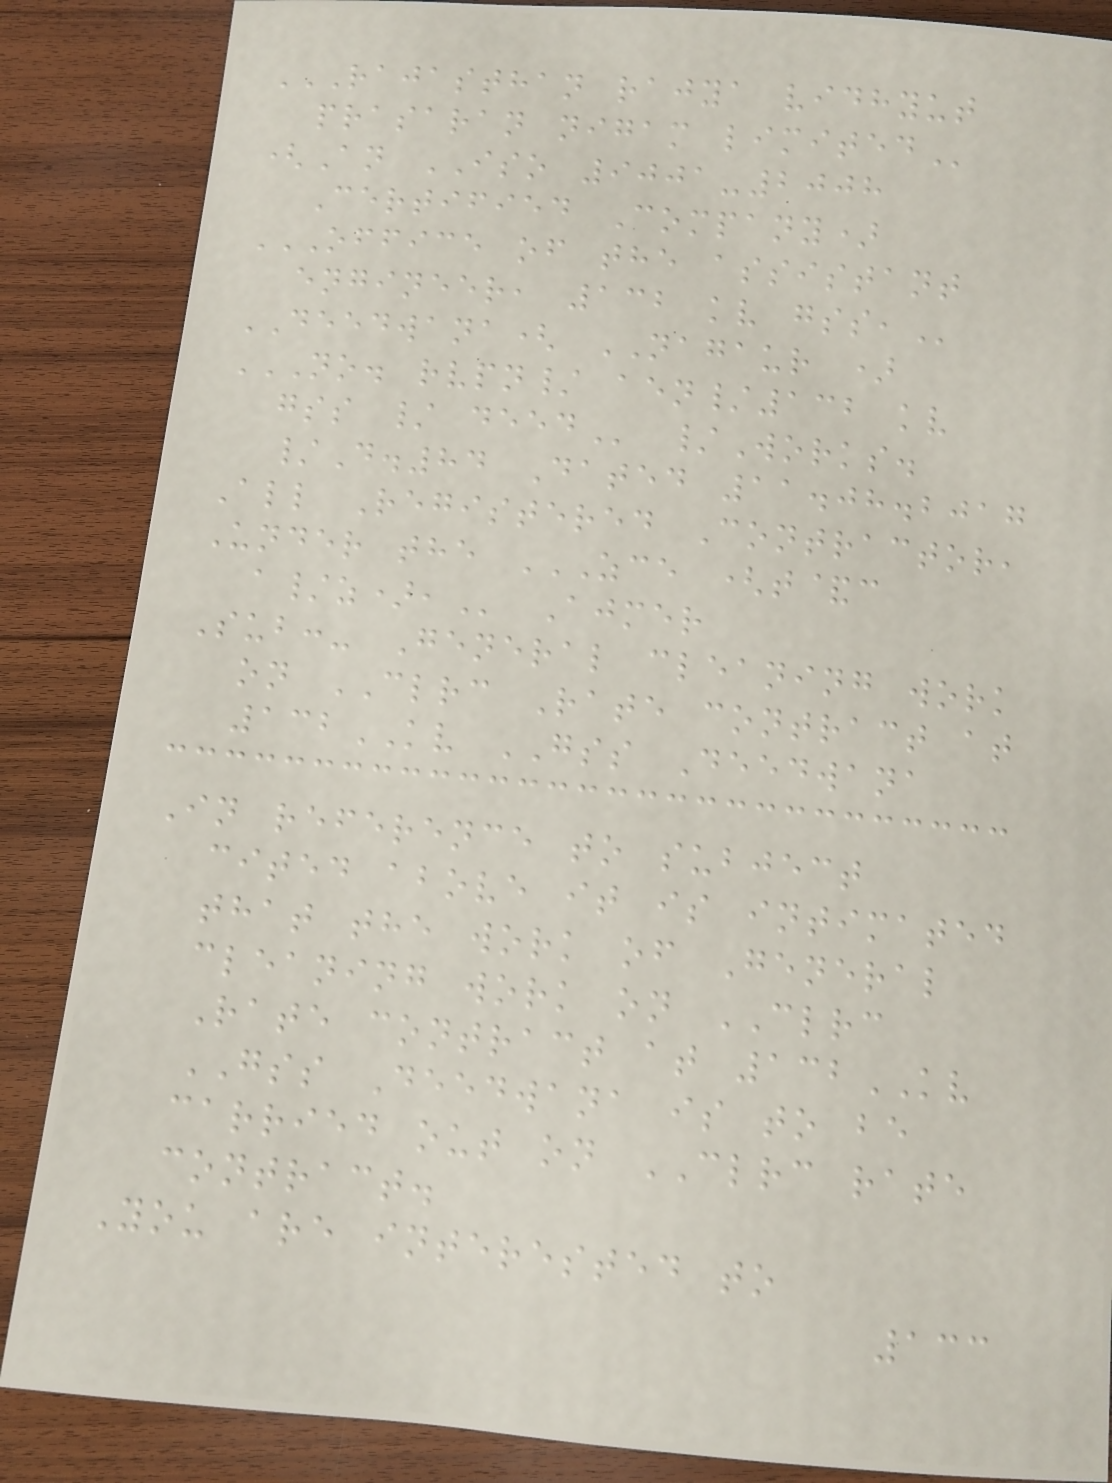RAJASTHAN RAJYA VIDHYUT
PRASARAN NIGAM LIMITED
(An ISO 9001-2008
Certified Company)
OFFICE OF THE ASSISTANT
ENGINEER, 132 KV GSS,
DEEDWANA( NAGAUR )
NO. RVPN/ AEN/132 KV
GSS / DEED /Works.
/D.84 Dated 11.08.2017
All Registered Contractor,
Under the ZCE (T&C
A/Z), Ajmer
Sub:- General cleaning work
on CLRC Rate contract at
132KV GSS Deedwana
In reference to subject
cited above it is intimated
that the work of General
cleaning work on CLRC
Rate contract at 132KV
GSS Deedwana is to be
carried out on CLRC rate
contract.
You are interested to
133
